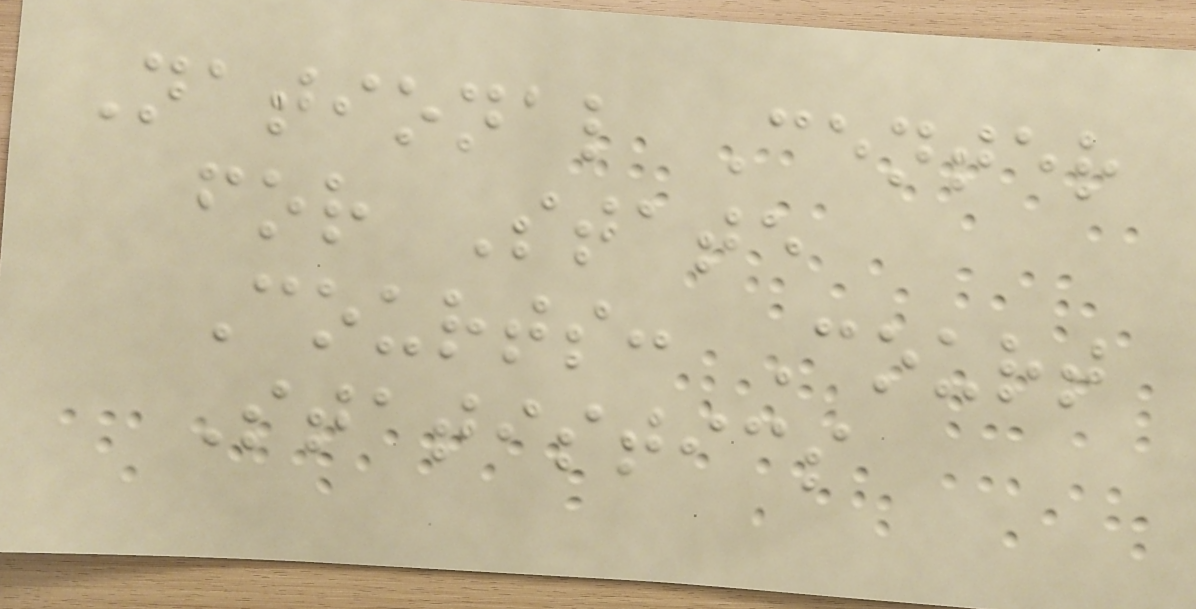National Center
for State
Courts: Court
Statistics
